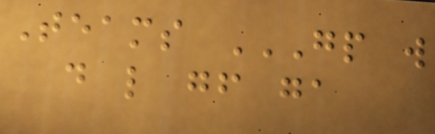Teams GP W
D L GF GA
